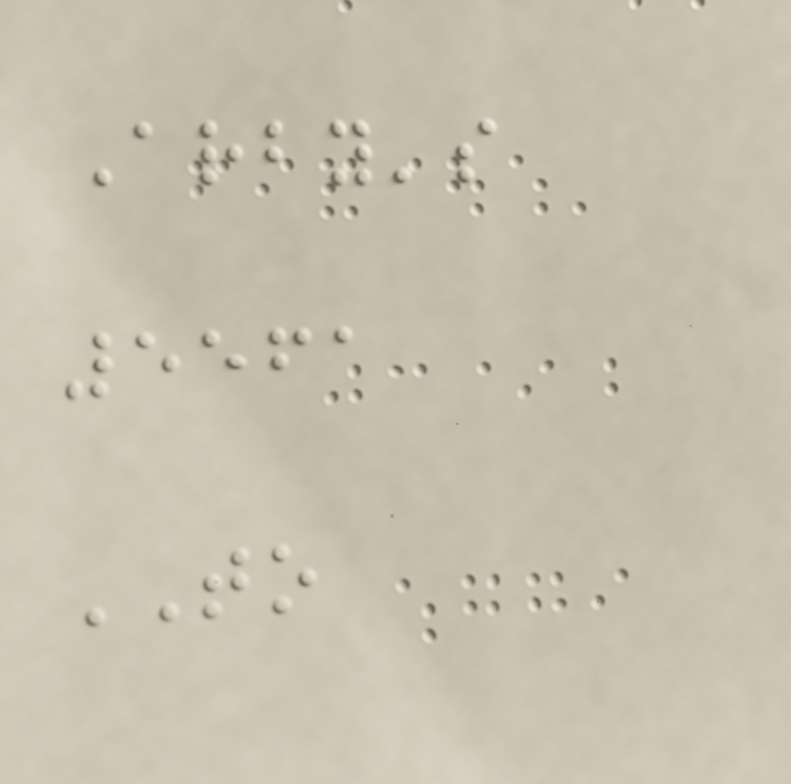Arby's
5561
TO
